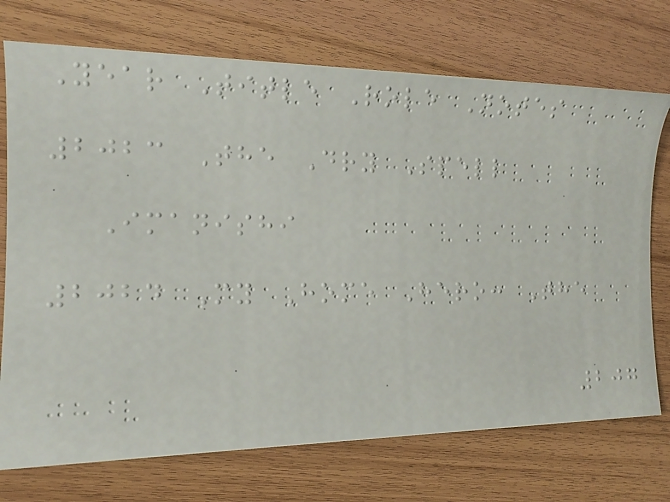Year Title Role Notes
2023 The Dry Spell
Imanishi
2024 My Home Hero: The
207
